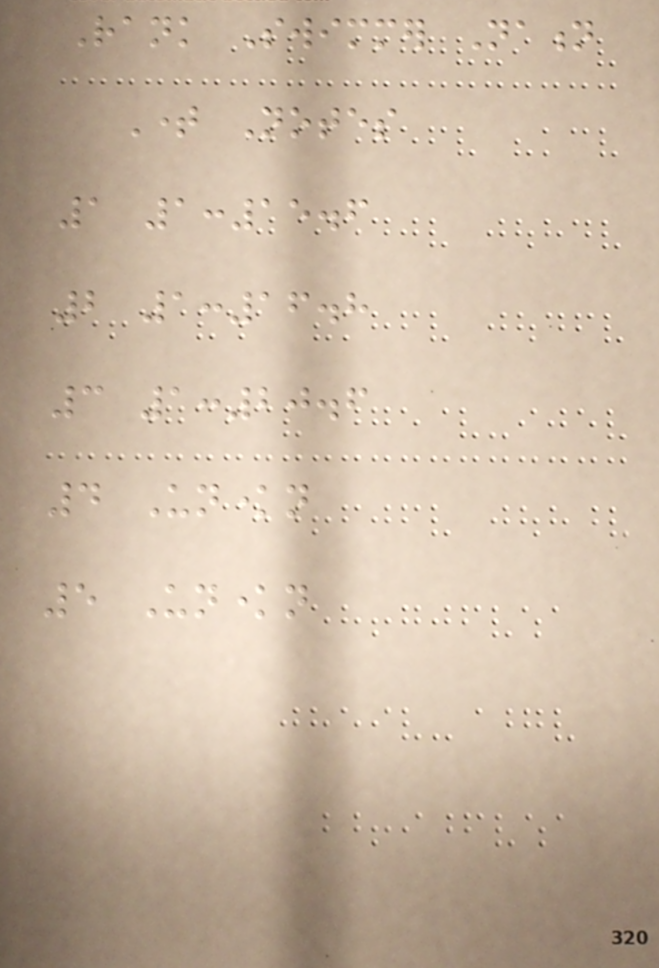Rank Swimmer Nation
Time Notes
1 1:15.6
2 1:16.8
3 1:20.6
4 Unknown
5 Unknown
